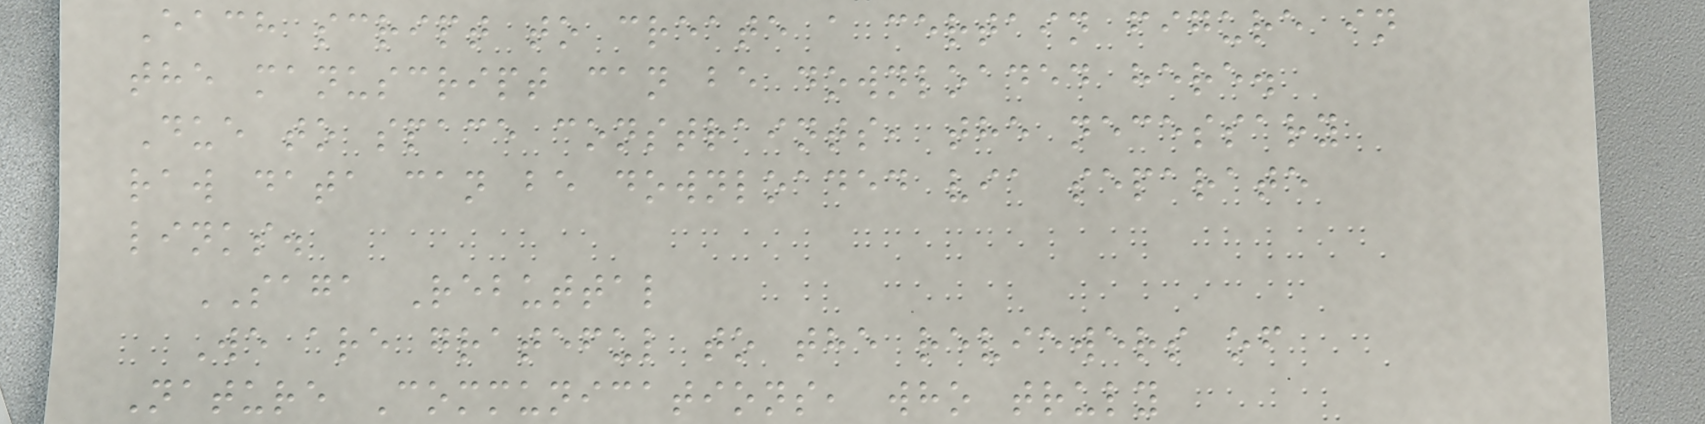Each script to create a certain figure in
the manuscript can be downloaded here.
Due to space constraints, the necessary
raw data can be downloaded via separate
links.
SAGA Rebuttal
We are grateful to the reviewers of
Nature Communications, who truly
